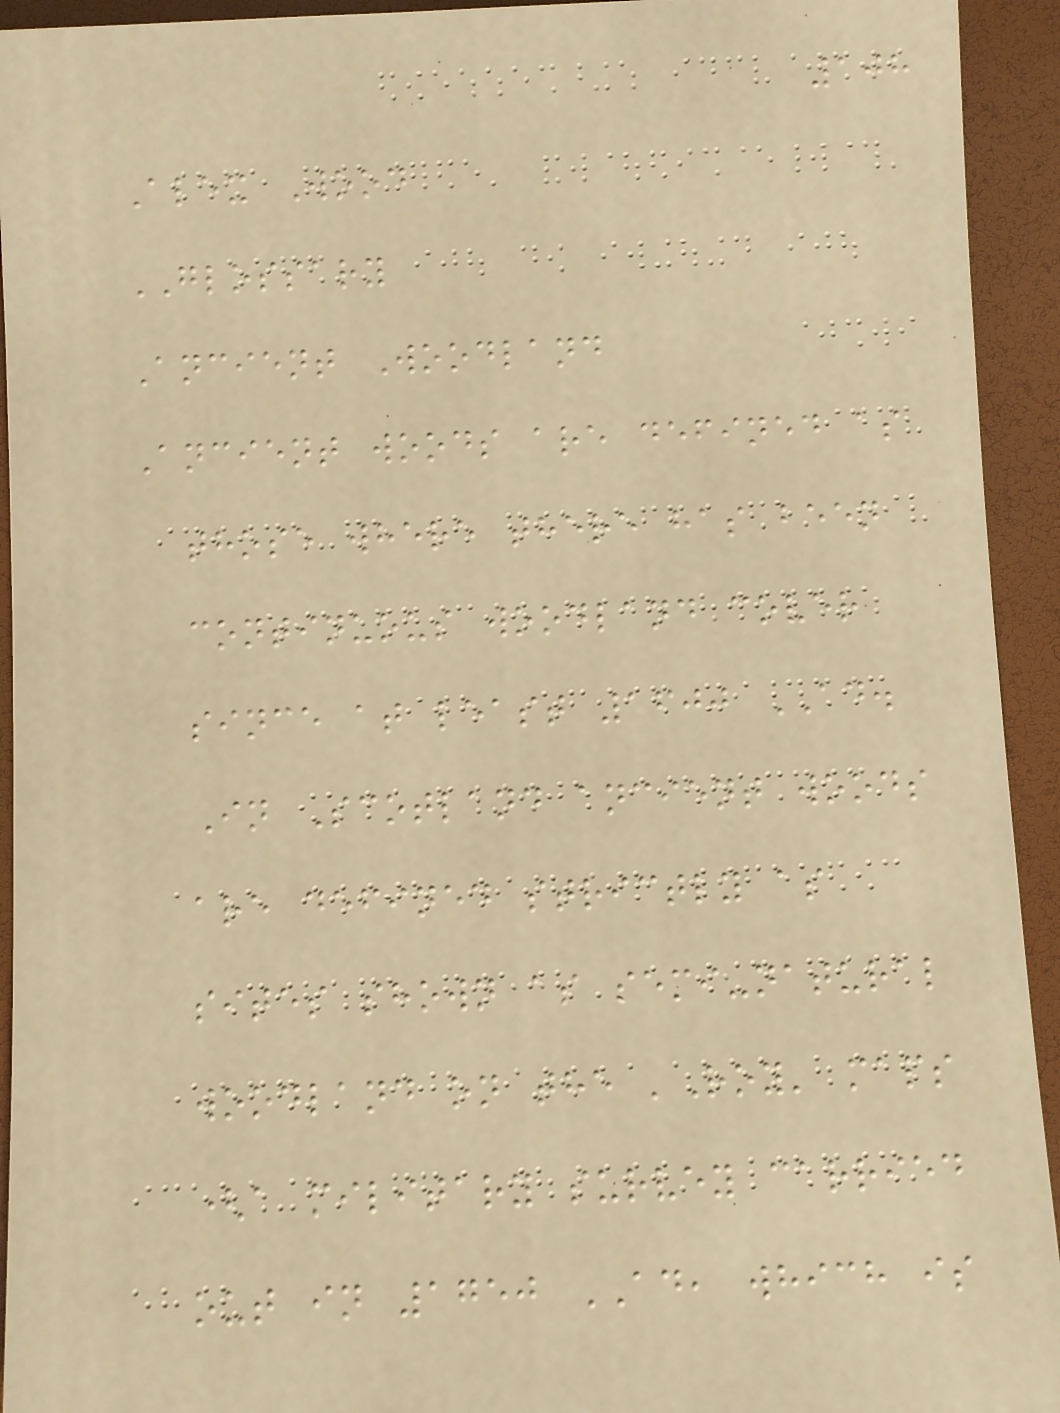108
Alex Wood
GLOSSARY
Ancient Woodland
Ancient woods are defined as
those where there has been
continuous woodland cover
since at least 1600 AD.
In Scotland ancient woods
are defined strictly as
sites shown as semi-natural
woodland on the 'Roy' maps
(a military survey carried
out in 1750 AD, which is
